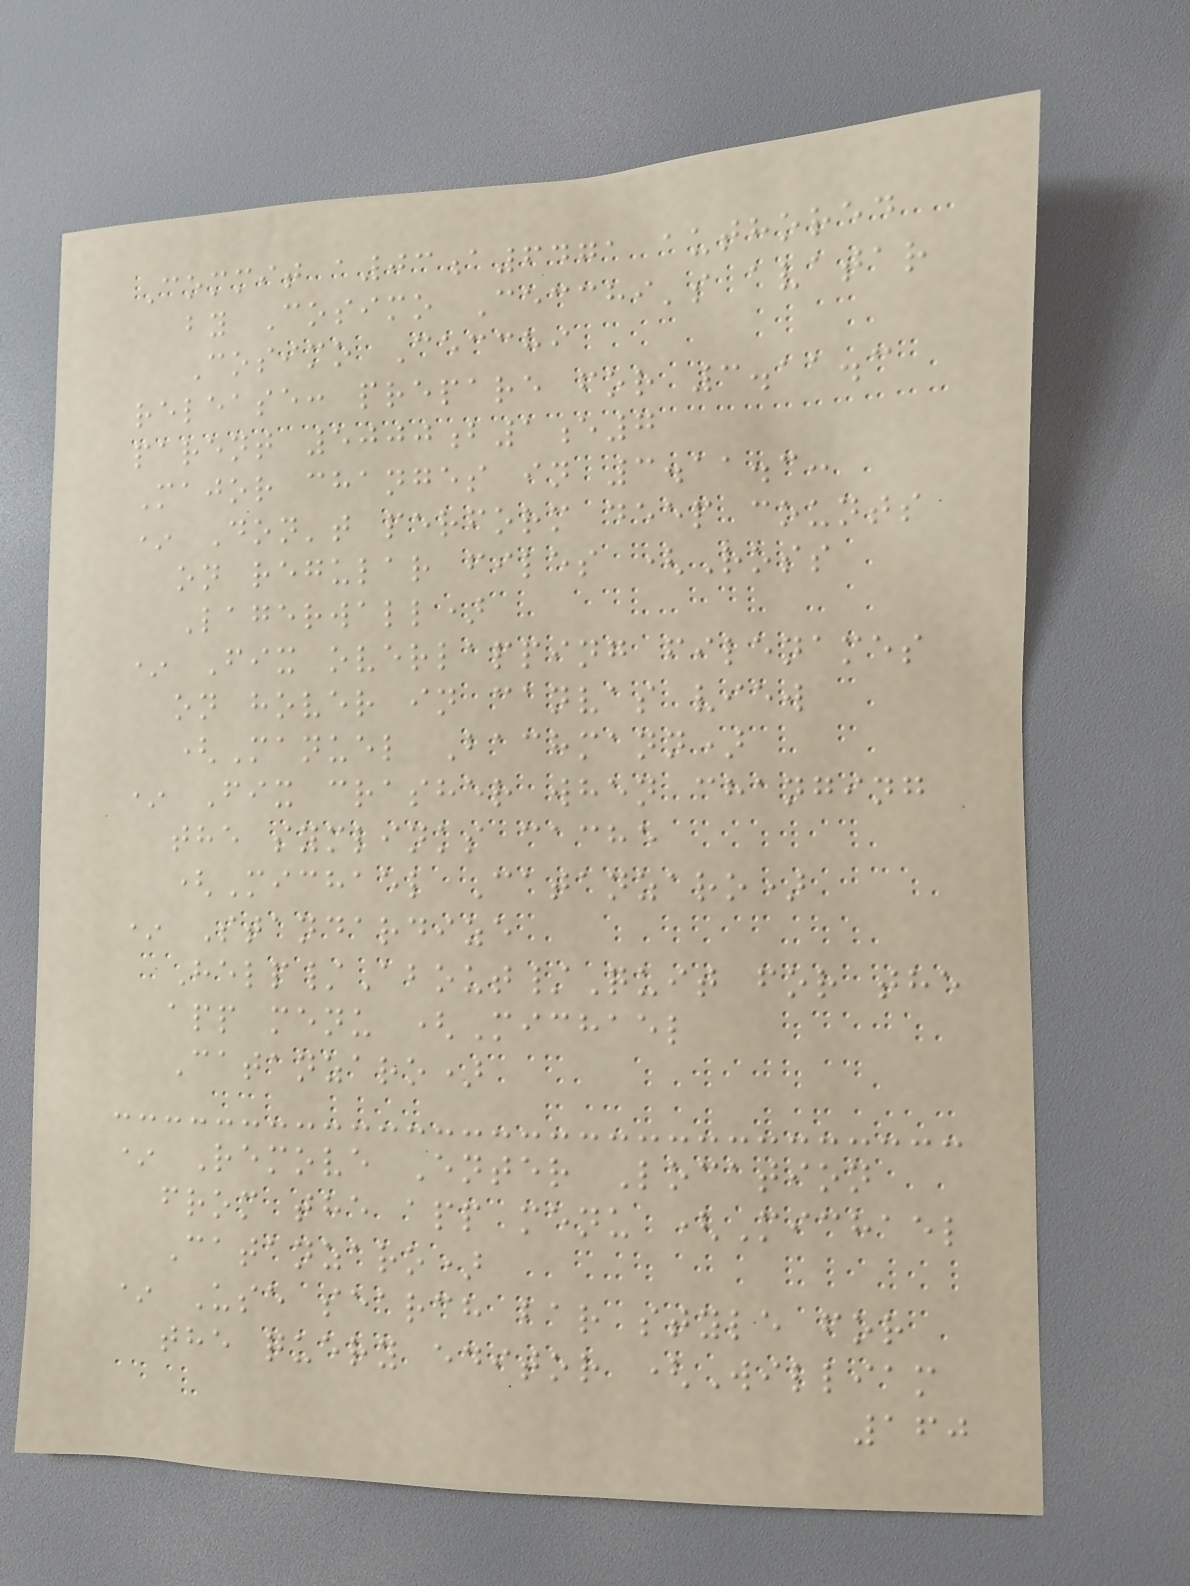Commit a03a6471 authored
by Cosimo Cecchi's avatar
Cosimo Cecchi
release: prepare for 3.11.3
parent 5000b1e7
Major changes in 3.11.3:
* Don't perform deep counts
on regular files (Ross
Lagerwall)
* Fix overlapping filenames
on hover in canvas view
(Manuel Bachmann)
* Fix crasher when changing
the symlinks cache
(Michael Catanzaro)
* Standardize
Help/About/Quit for the
app menu (Michael
Catanzaro)
* Remove Enter Location
from the app menu (Michael
Catanzaro)
* Use search bar style for
the query editor (William
160
